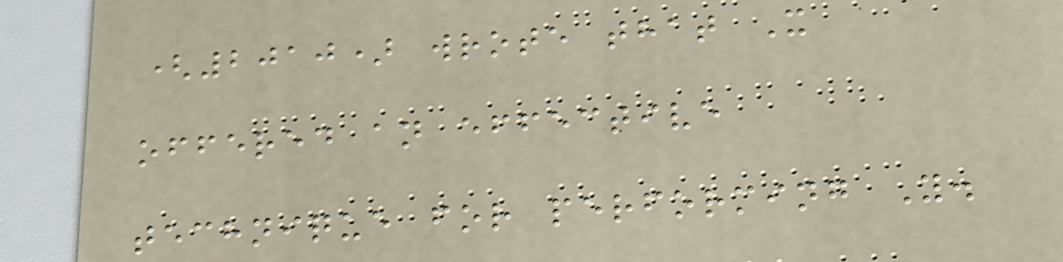(2010) wrote that X
offered an effective
technique for performing Y.
